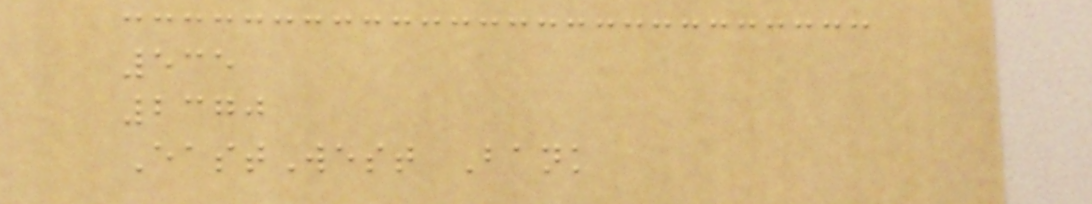535
2370
EastWest Bank
